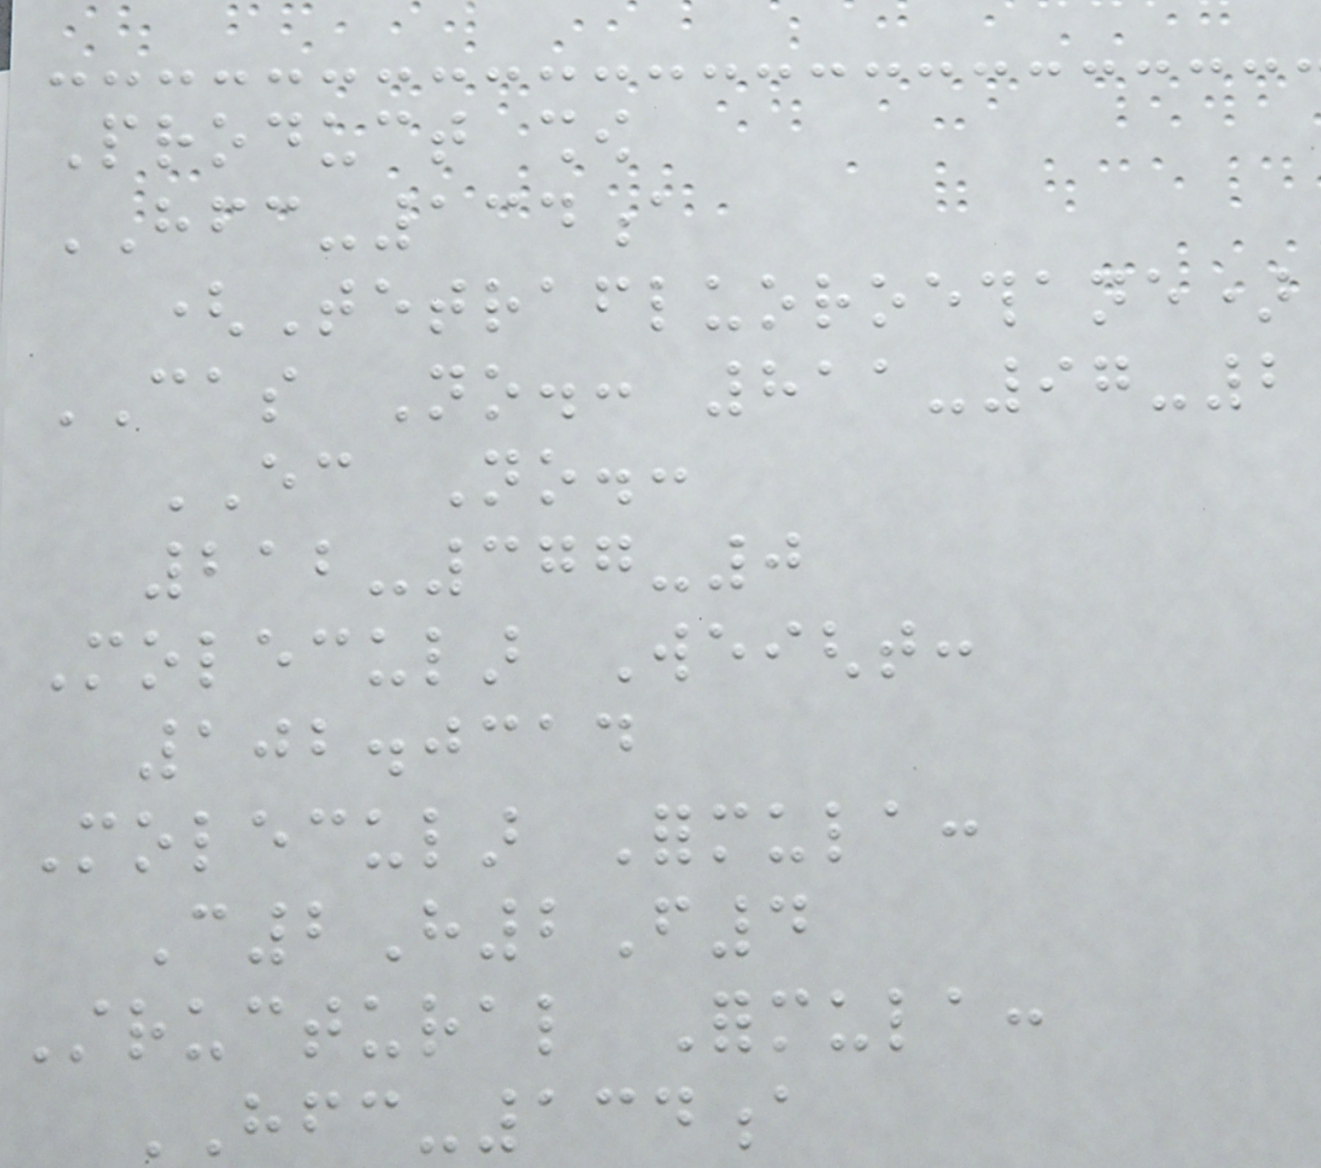Product show
HFC-134a
(Tetrafluoroethane)
CAS No.: 811-97-2
EC No.:
212-377-0
Molecular Weight:
102.0314
Molecular Formula:
C2H2F4
Structural Formula:
HFC-134a
